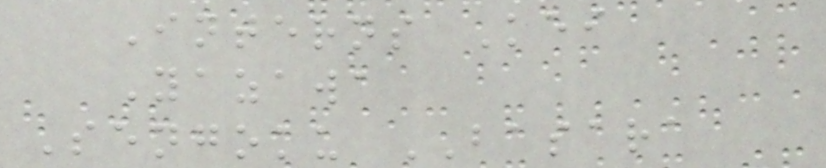Interns Kei
Yazawa
Sengoku BASARA
